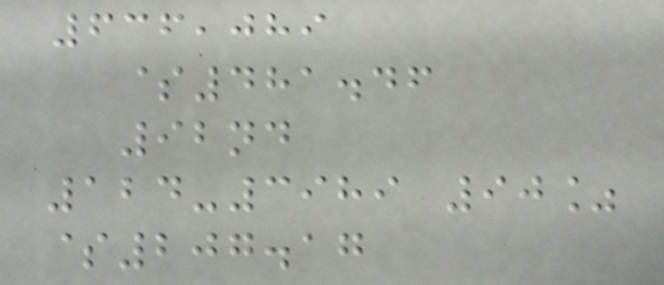636,089
$481.46
92nd
124-3989 90%
$207.17
